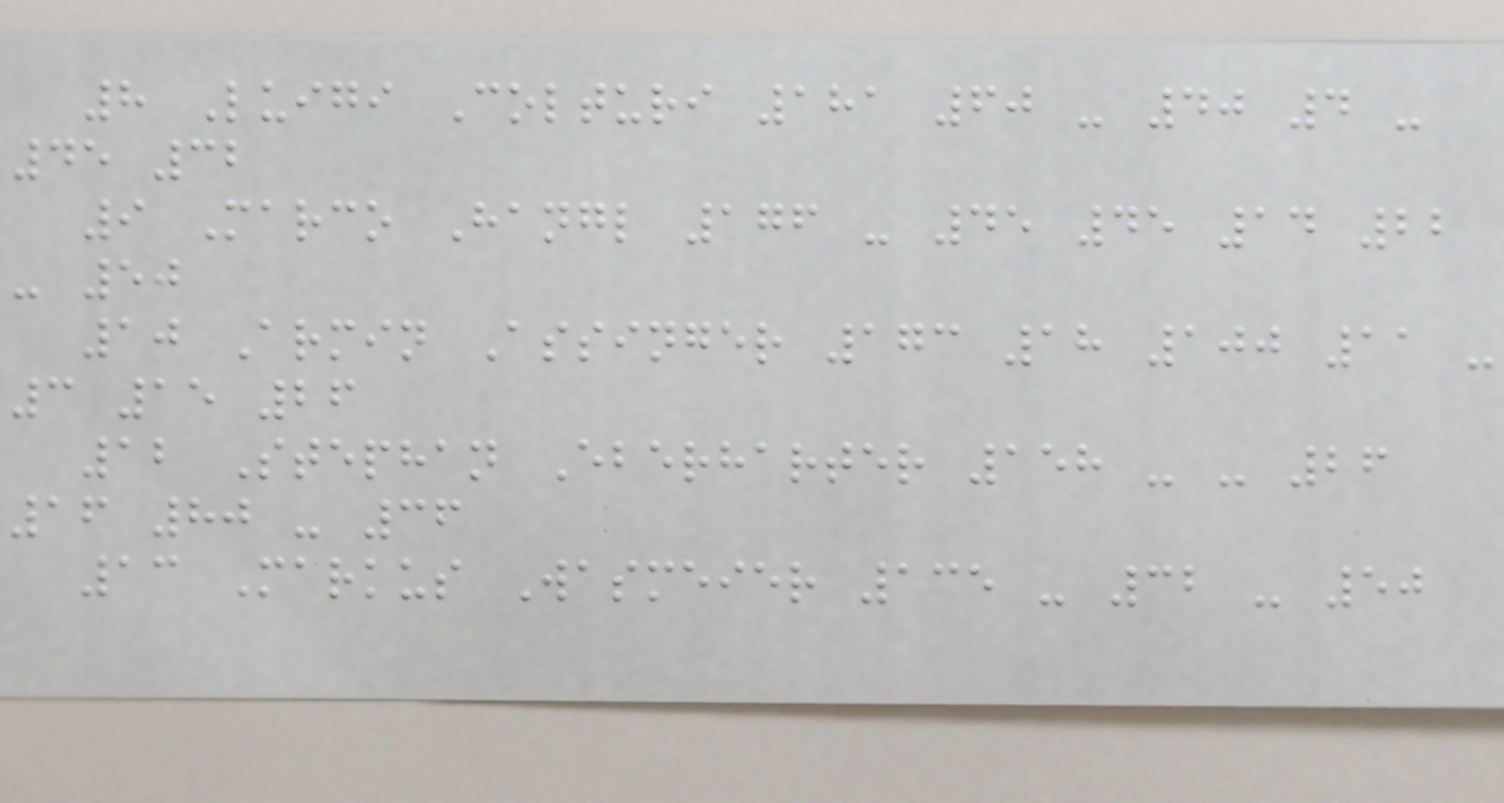8 Luigi Colturi 181 60 - 40 4 -
45 32
9 Marco Hangl 176 - 45 45 14 22
- 50
10 Armin Assinger 173 18 100 11 -
3 15 26
12 Stephan Eberharter 158 - - 26
16 80 - 36
13 Markus Wasmeier 135 - 32 - 50
